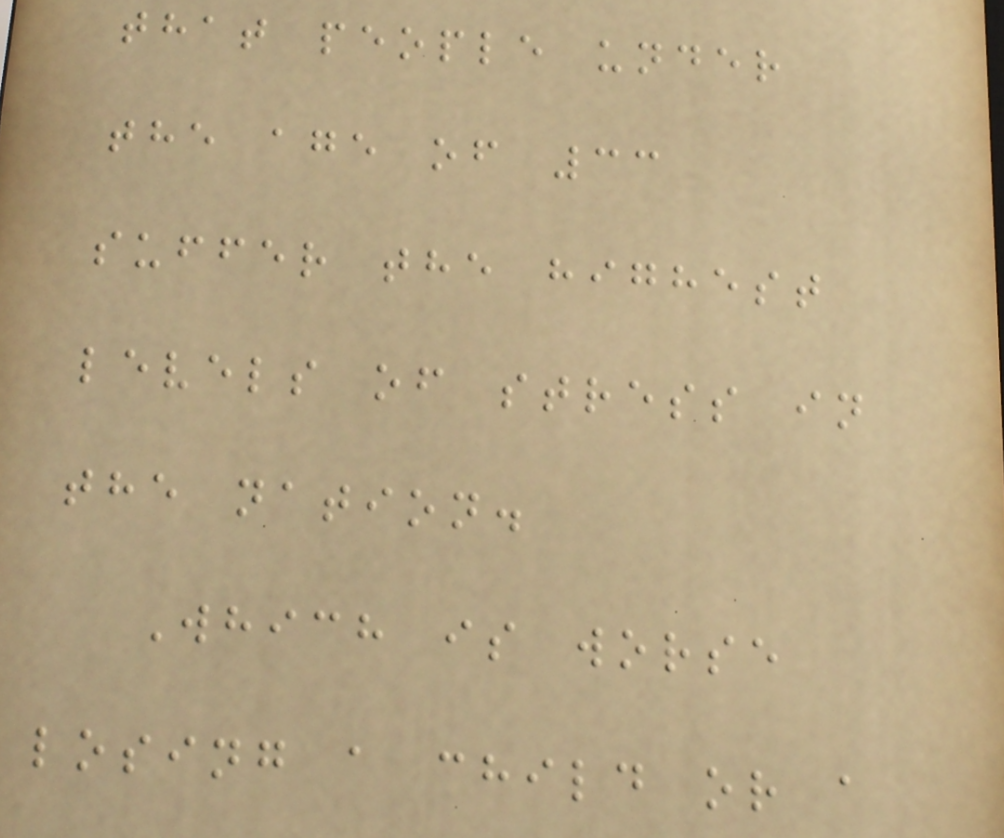that people under
the age of 33
suffer the highest
levels of stress in
the nation.
Which is worse
losing a child or a
